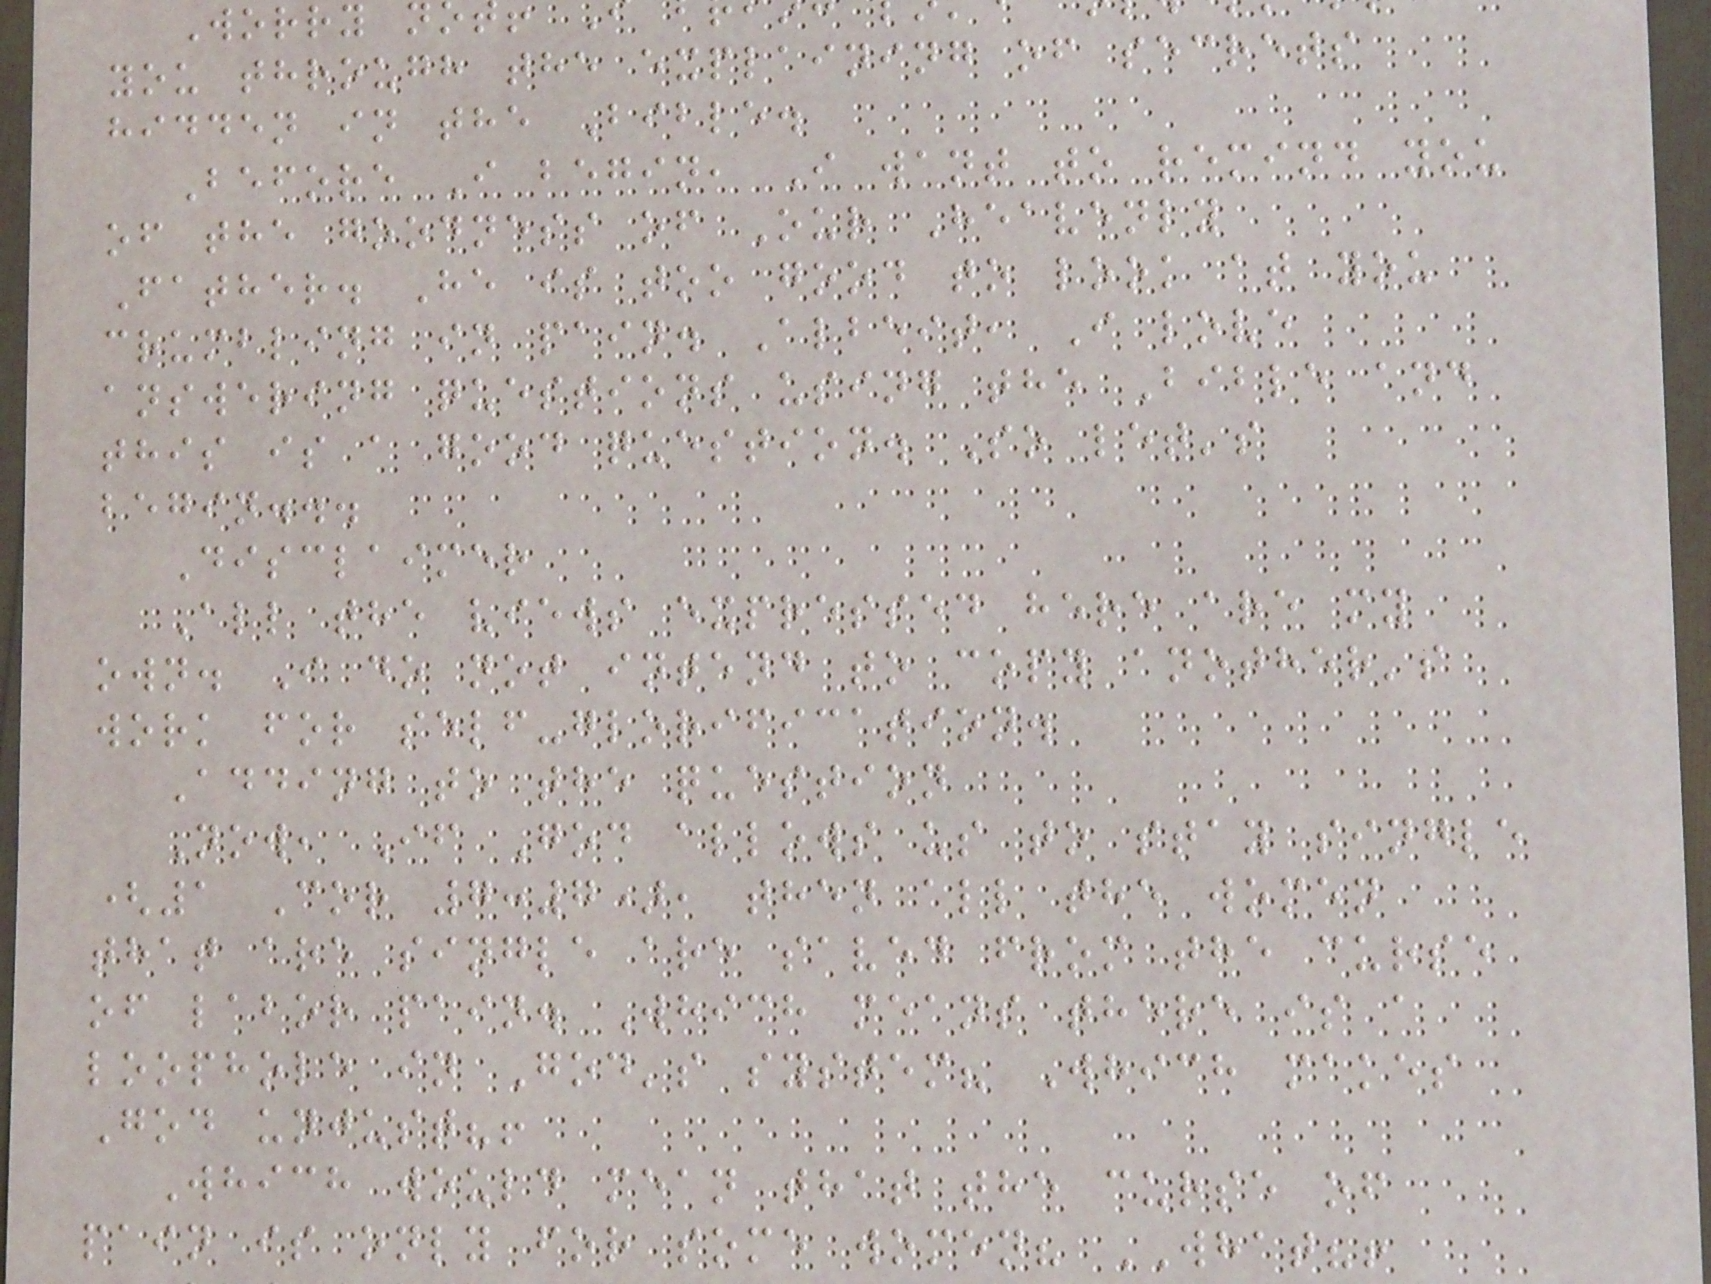you through the explaining of secrets
hidden in the Bible.
Before I begin, I want to remind you
of the goodness of Our Heavenly
Father. He is too good to look at you
crumbling in pain. Albeit, I love
answering questions using the Bible and
this is a good question. So let's
begin...
Disclaimer
All the views expressed here are my
own. I do not intend to copy another's
work for self-glorification.
Adding to the question
Now, If God allows us to stay single
(1 Cor 7:7), then all the women
that are single are saved from the curse
of labor pain. Which means there is a
loophole in God's system? Which makes
God unjust?!
Which would mean that the curse of
pain is only for some women? WHAT?!
